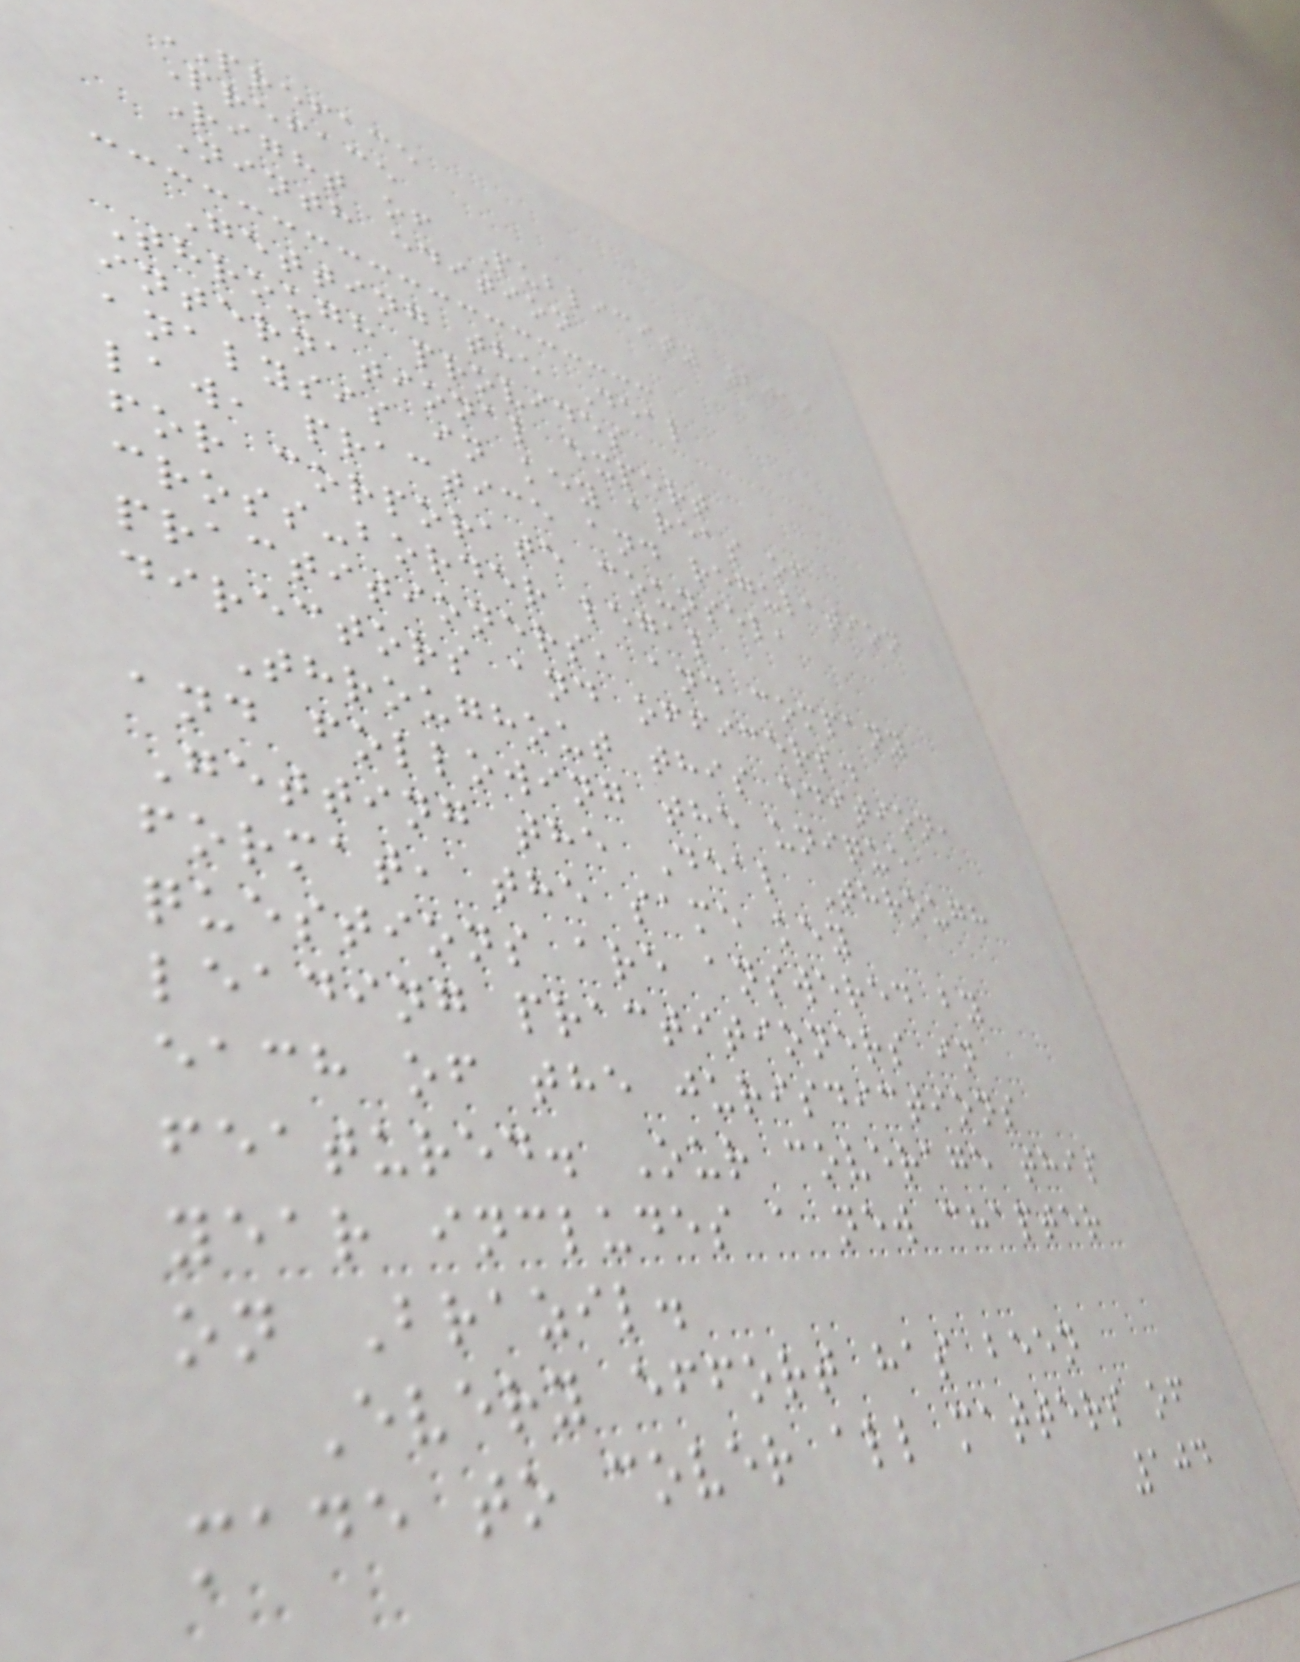PREFACE
Preface
Right of Publicity 2019
Ninth edition
Getting the Deal
Through provides
international expert
analysis in key areas of
law, practice and regulation
for corporate counsel,
cross-border legal
practitioners, and company
directors and officers.
Throughout this edition,
and following the unique
Getting the Deal Through
format, the same key
questions are answered by
leading practitioners in
each of the jurisdictions
featured. Our coverage this
year includes a new chapter
on Brazil.
Every effort has been
made to cover all matters of
104
